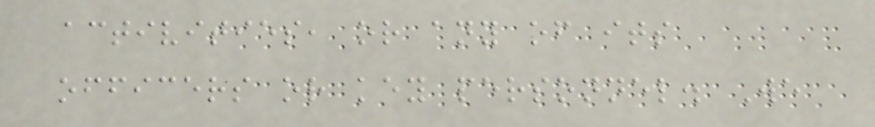activities, or any of its
officers or key personnel. We
